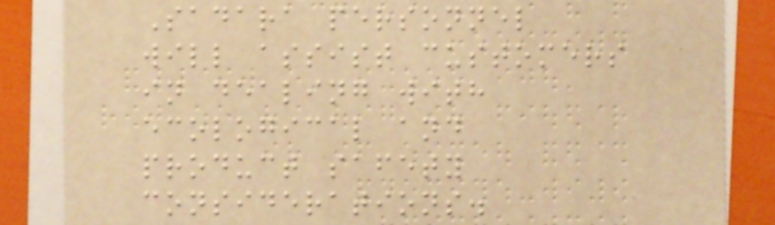Sadara personnel
will assist customers
in dealing with
ecological and
product safety
considerations.
